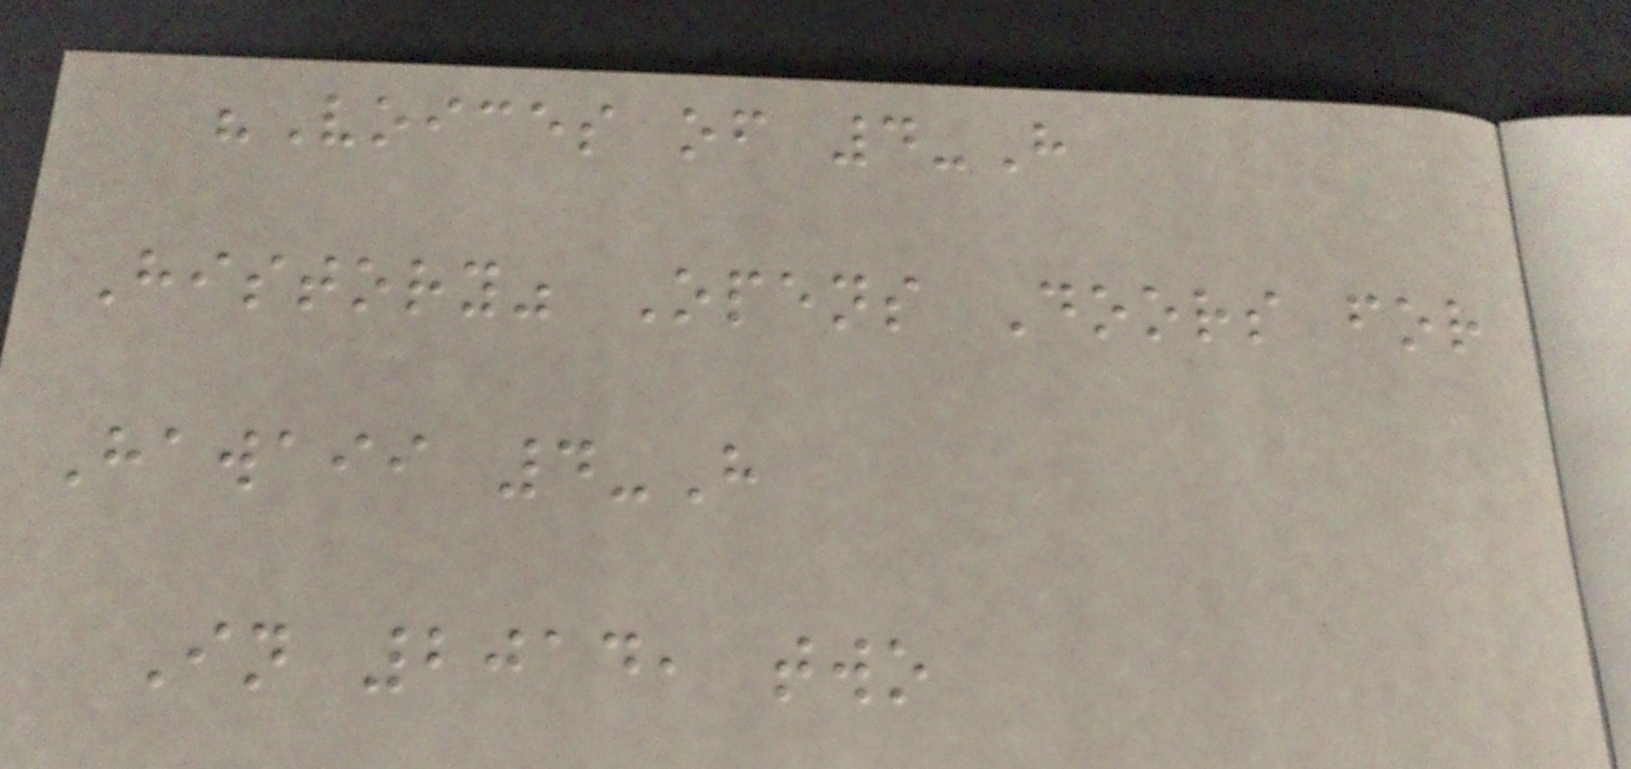"Voices of 4-H
History" Opens Doors for
Hawaii 4-H
In 2014, two
